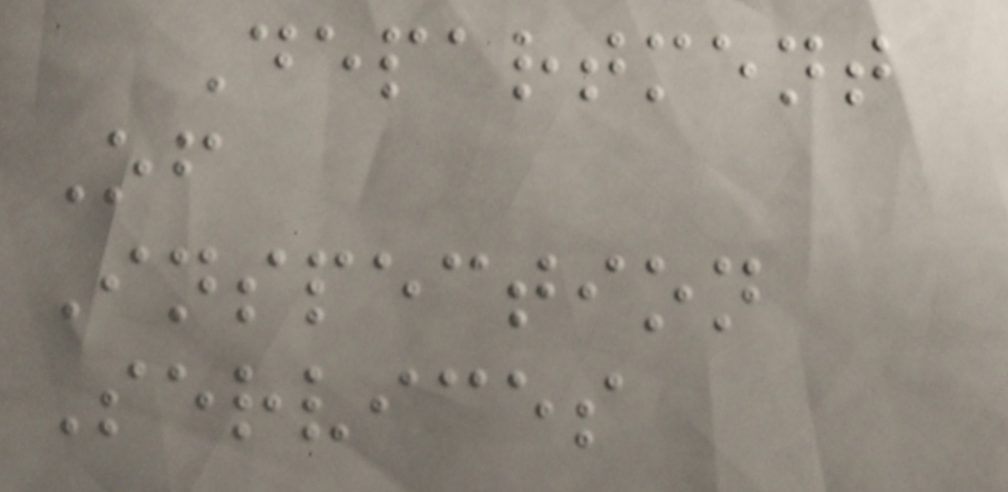Department
Of
Inspection
Services
